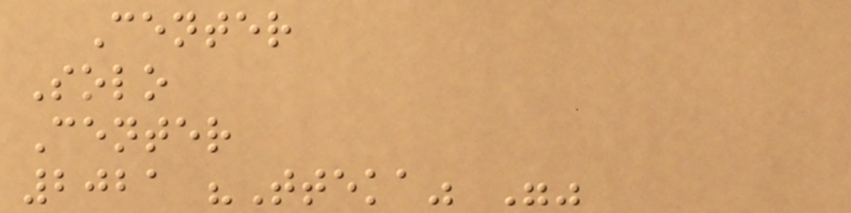Center
Solo
Center
2021 "Tteka" ""
